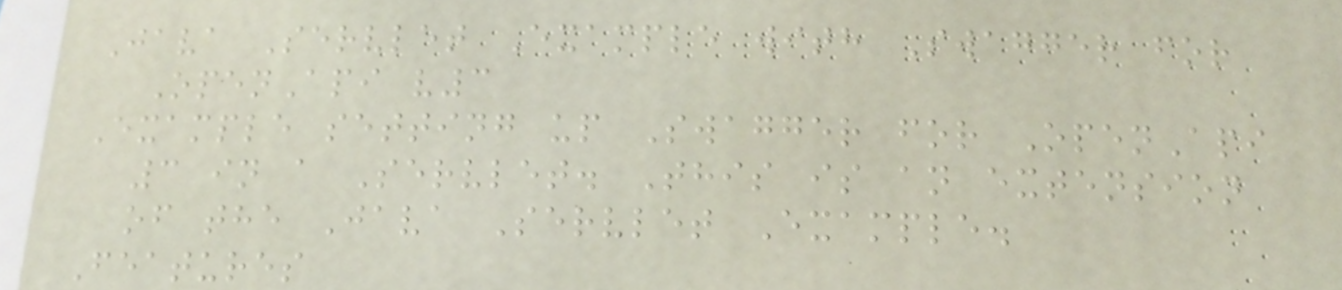Java Servlet Example with Swagger for
OpenApi v3
Example setting up Swagger for OpenApi
3 in a Servlet. This is an extension
of the Java Servlet Example.
Features
